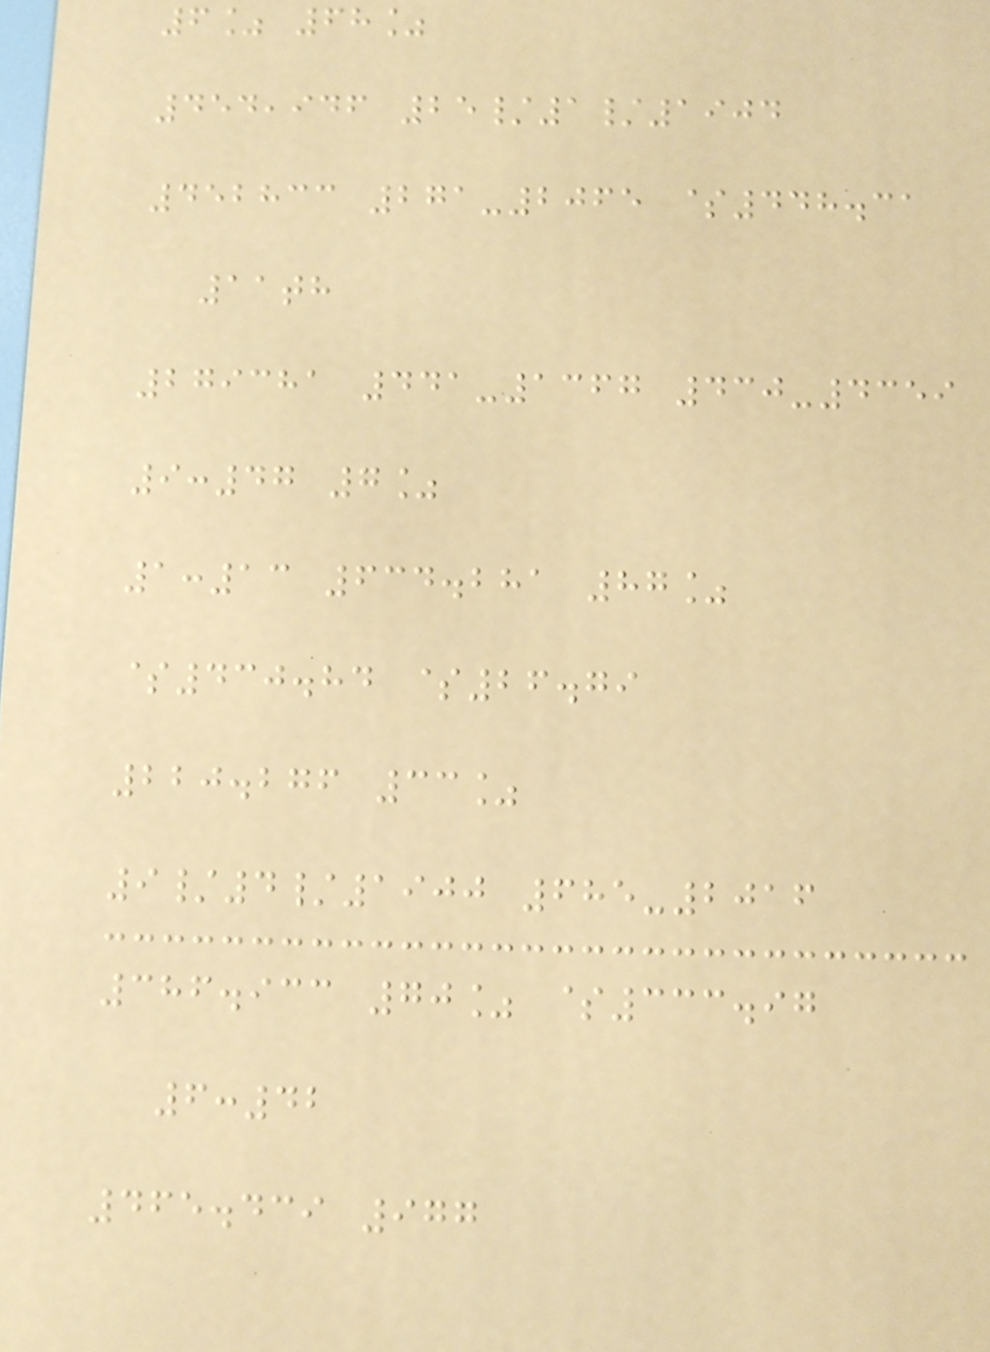6% 68%
454,946 25/1/1904
452833 271-2065 $448.31
11th
279381 441-1367 430-4359
9:47 7%
1:13 634.281 87%
$430.84 $26.79
220.276 33%
9/4/1900 685-2016
386.933 70% $333.97
6:42
465.439 977
